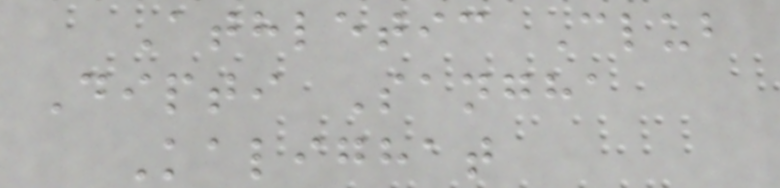Athletic Club
Dipti Sangha
Kalighat
